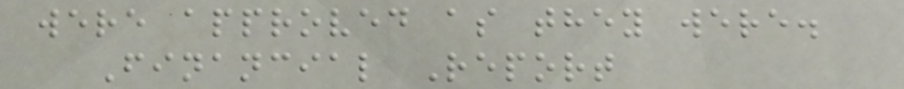were approved as they were.
Financial Report
